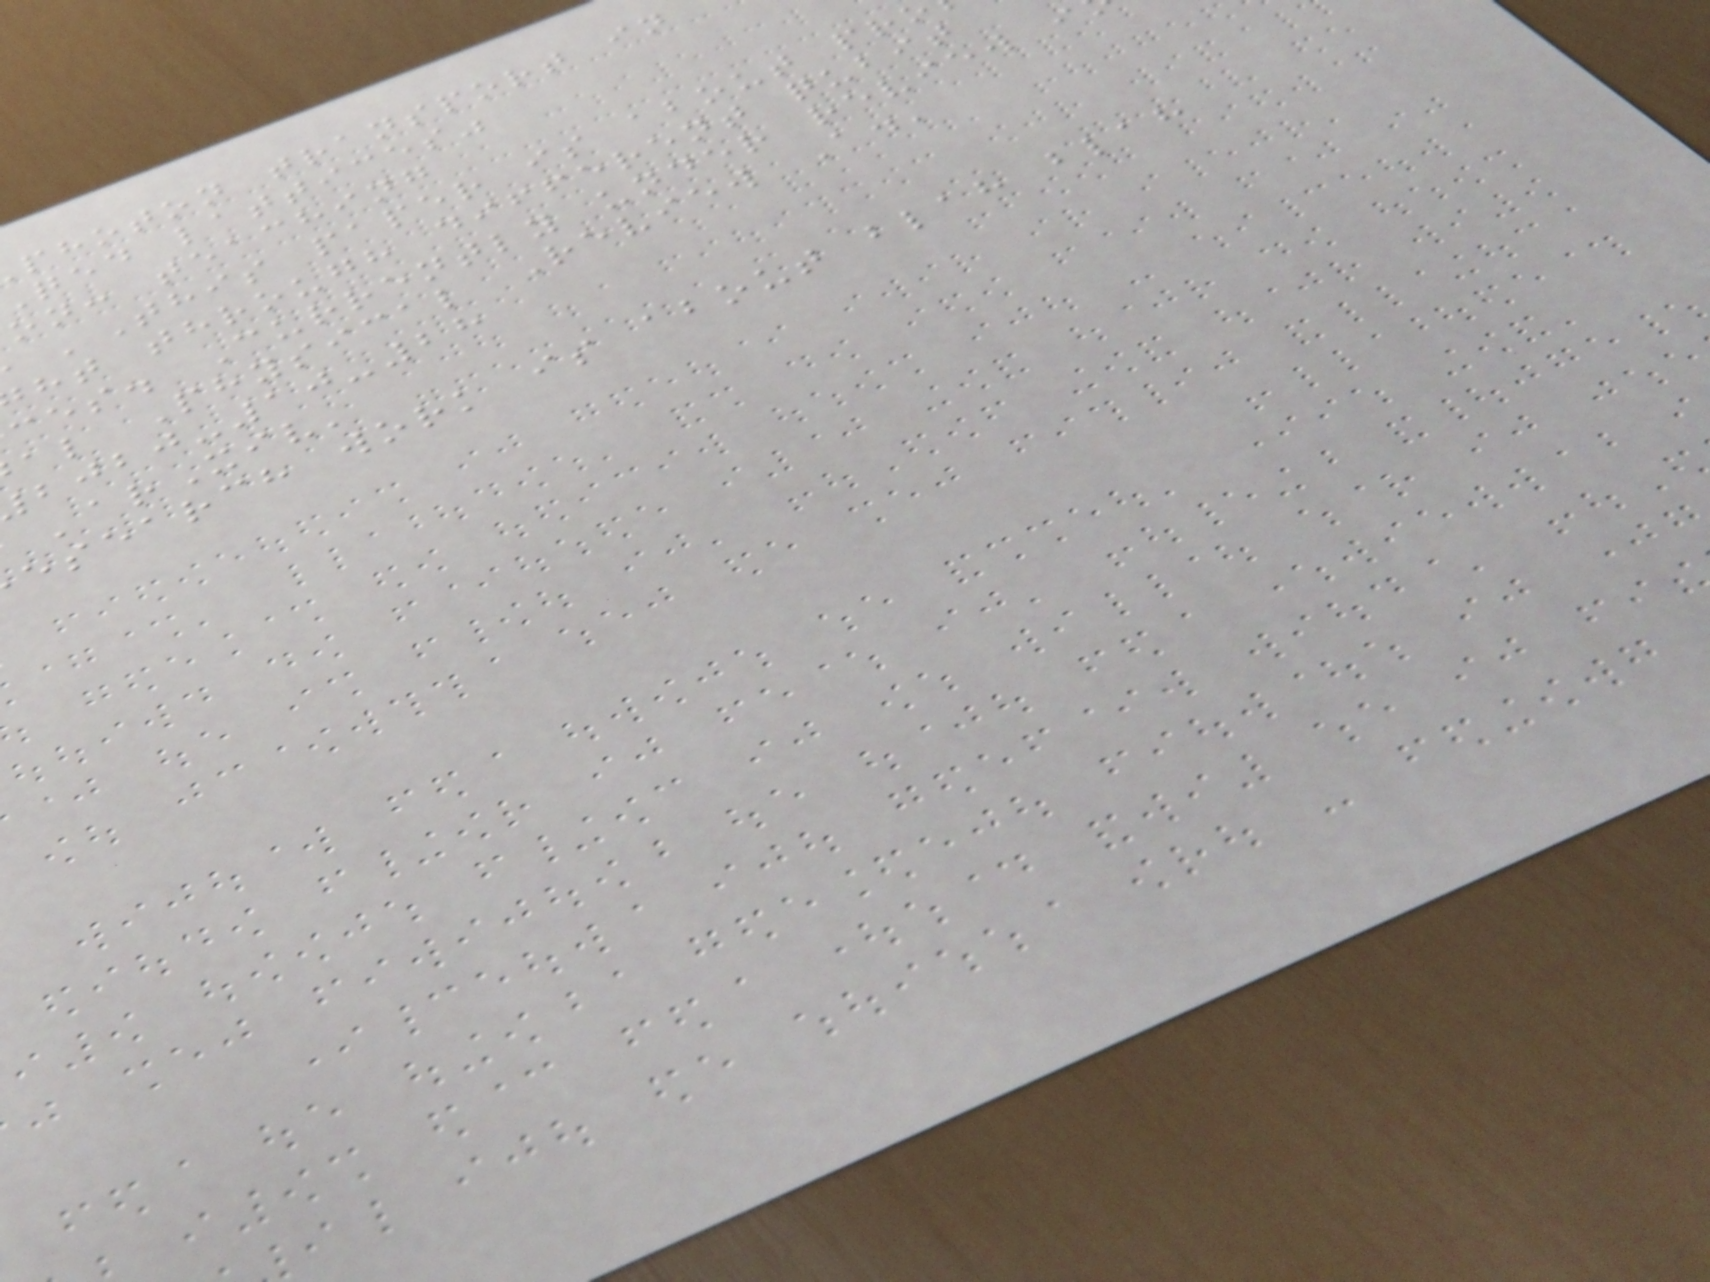photon transport in
qed lattices"
on: teaching
'This paper is about pr
ht through different qubit
ces. Currently under review i
al Physical Review A.'
-10-28
'arXiv'
esearch work is about blah blah
